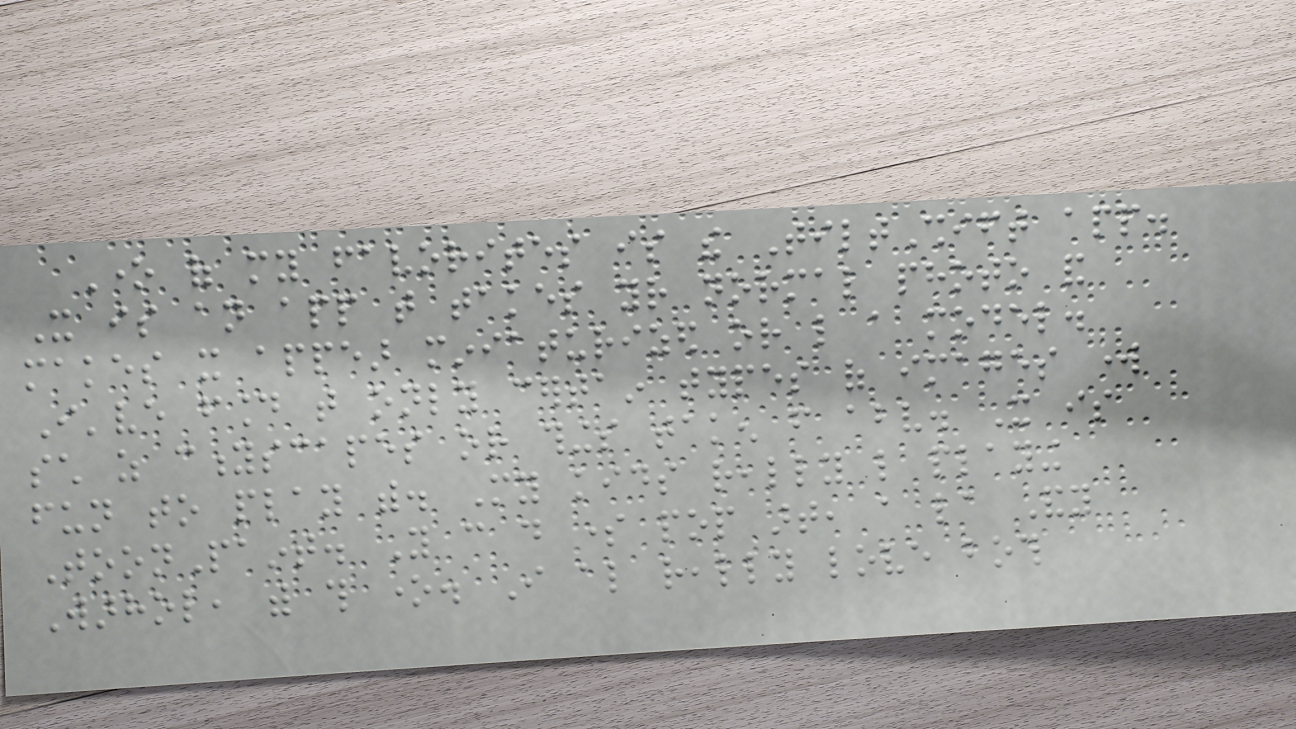One of my favorites is the TiltShift app.
It is an app that takes your normal photo and
makes it appear miniaturized or like a model.
I've found that only certain types of images work
such as cityscapes or things taken from above. It is
fun to play with. My kids really like playing
ToonPaint. You can do some pop art, a la Andy
Warhol, with this one. I also really love both
